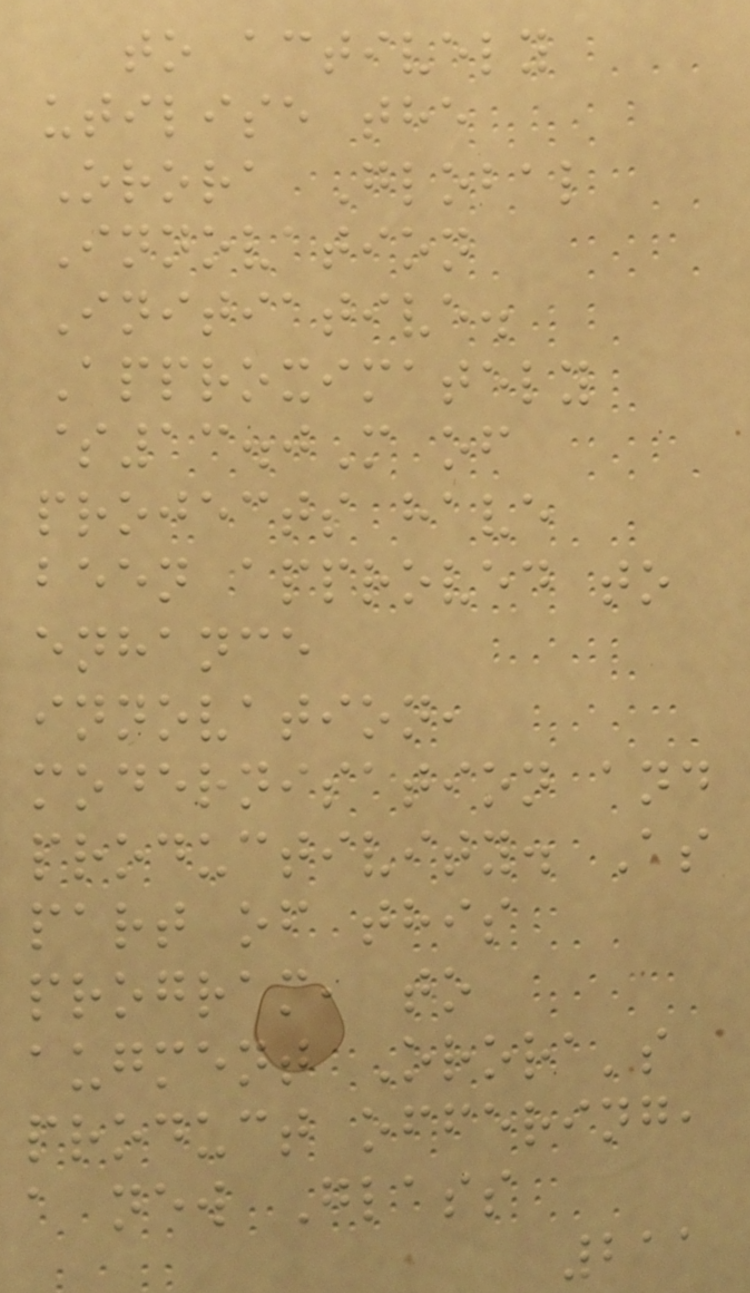to actively
utilise the
Orora Global
Innovation
Initiative.
Approximately
$13.0M of
projects have
been approved to
enhance
innovation,
modernisation and
productivity. As
part of this
program, to
augment Orora's
product offering,
a new Glass
211
